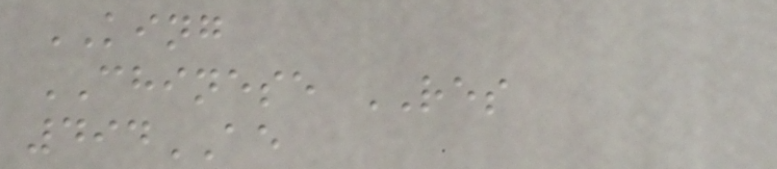KING
CHINESE RES
494AE
